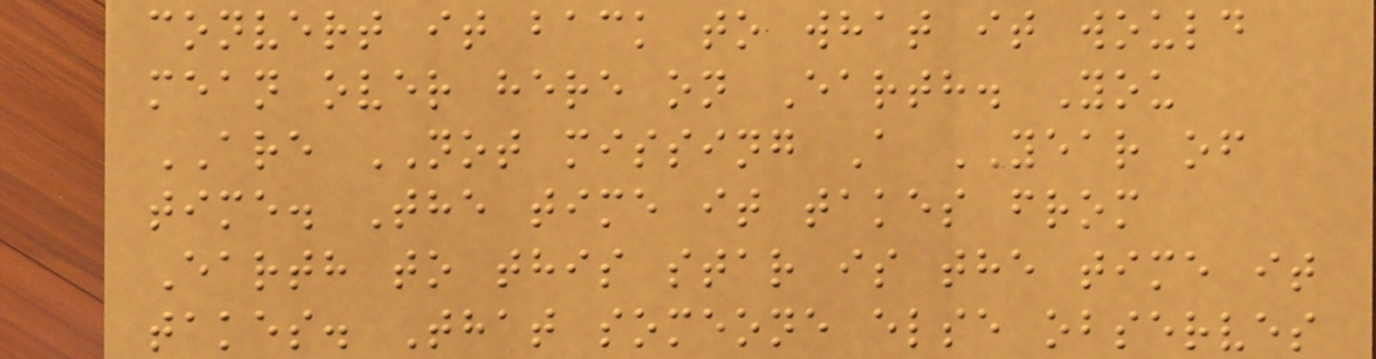convert it back to what it would
mean over here on Earth. You
ARE NOT missing A YEAR of
time. The time it takes from
Earth to this star is the time it
takes. That someone else observes
